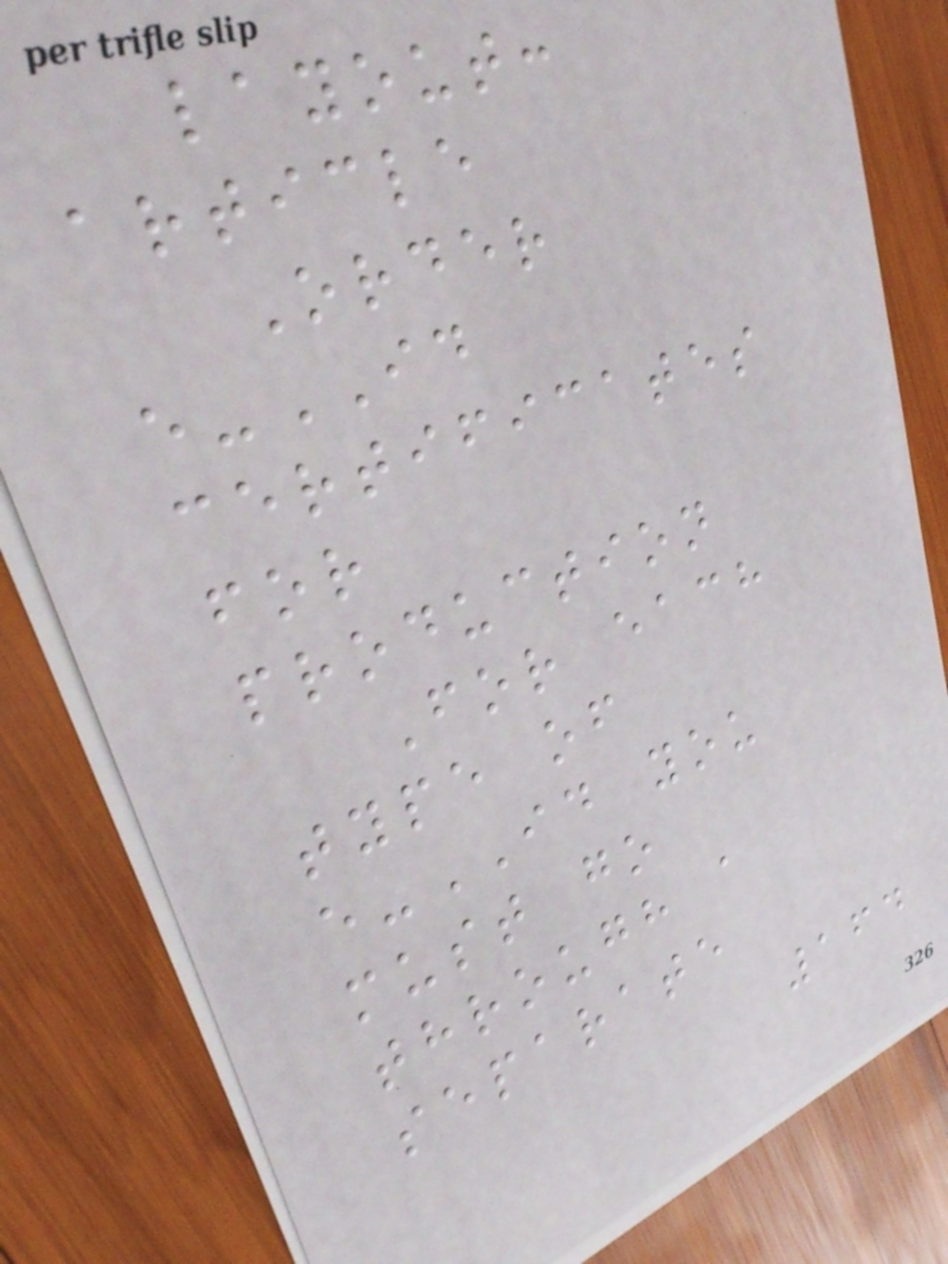layout:
article
Order
e-ID
certificates
for
production
For each
type of
e-ID you
must go
through a
separate
164
